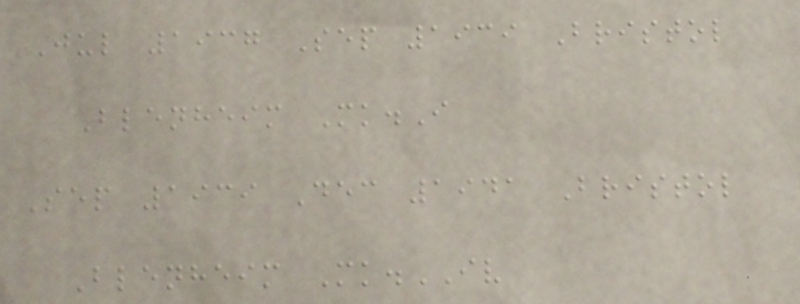Jul 1937 Sep 1939 Bristol
Blenheim Mk.I
Sep 1939 Dec 1941 Bristol
Blenheim Mk.IV
